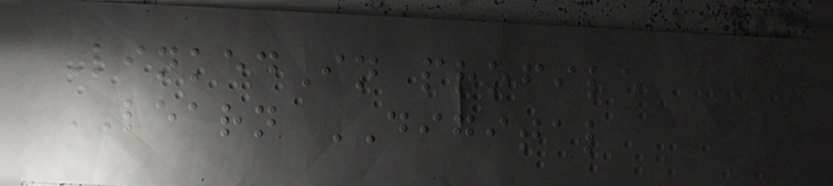LinkedIn profile
LEARN DIGITAL
